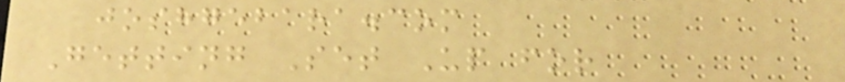joshgebara.com
Getting Set Up for
